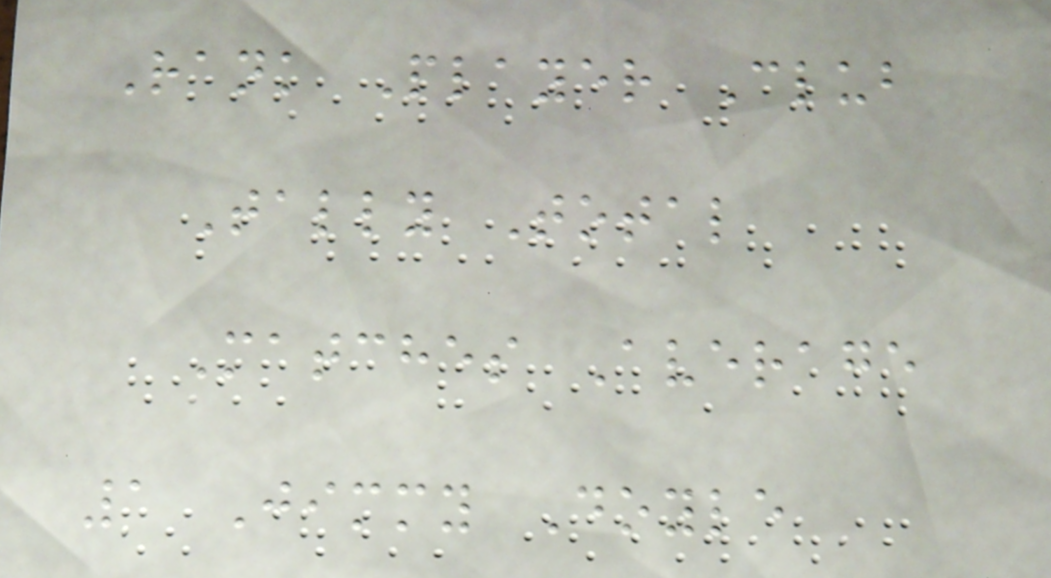Rank Player Club
Tally Total
Matches Average
1 Jimmy Doyle
